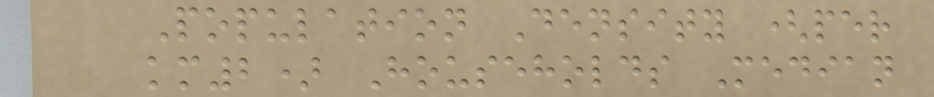Population Density (per
km2) Households Median
